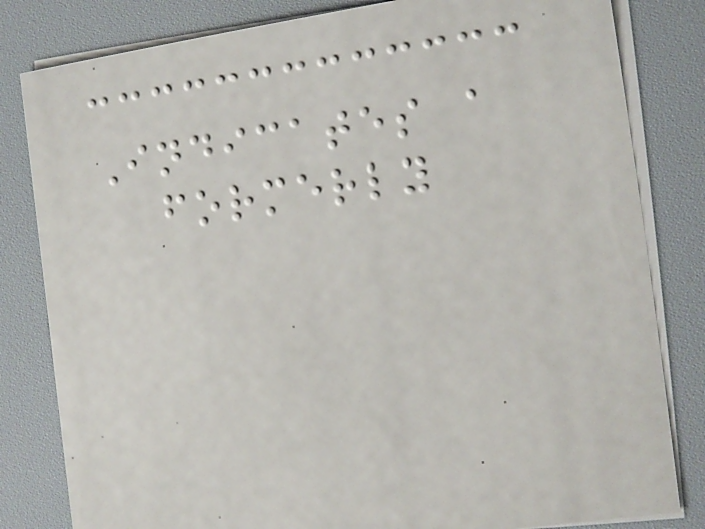Indicates a
formerly
